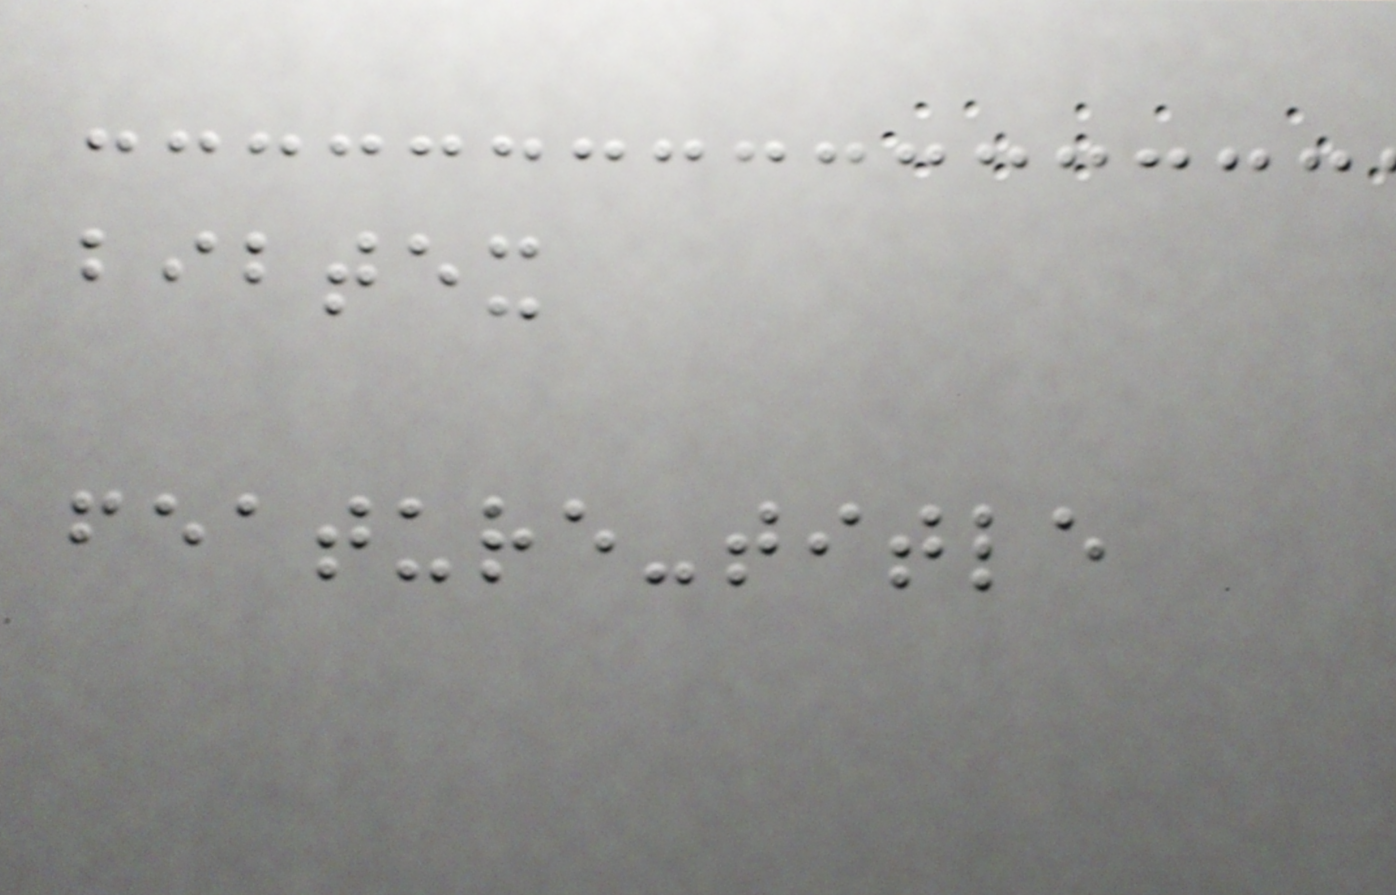bibtex
feature-title
